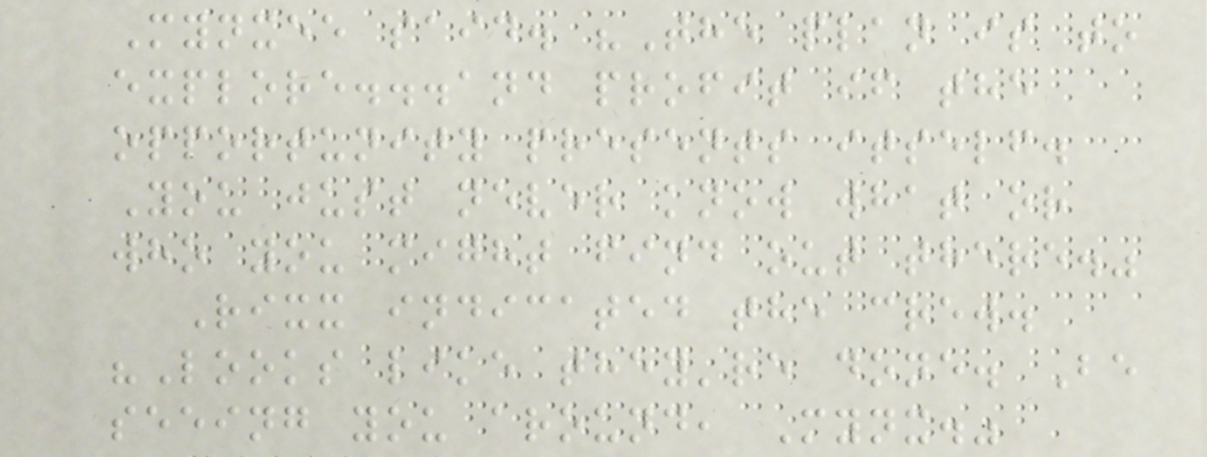Mynxee said. "The plan is to
explore...and profit if the
opportunity presents itself.
You just never know what or
who you might find out there."
Rixx indicated the crew.
"Looks like they're done. Be
seeing you around, Mynx."
